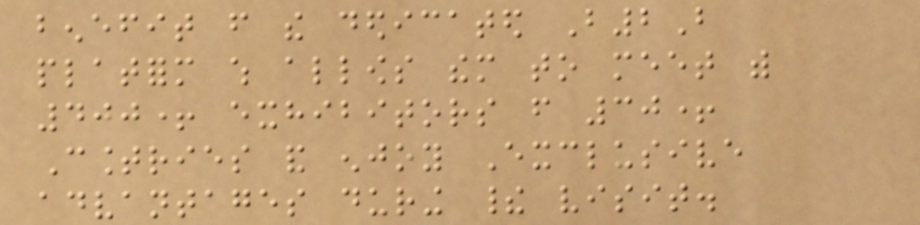benefit from the dedicated B2B
platform which allows them to meet with
400+ exhibitors from 30+
Countries and enjoy Exclusive
advantages during their visit.
